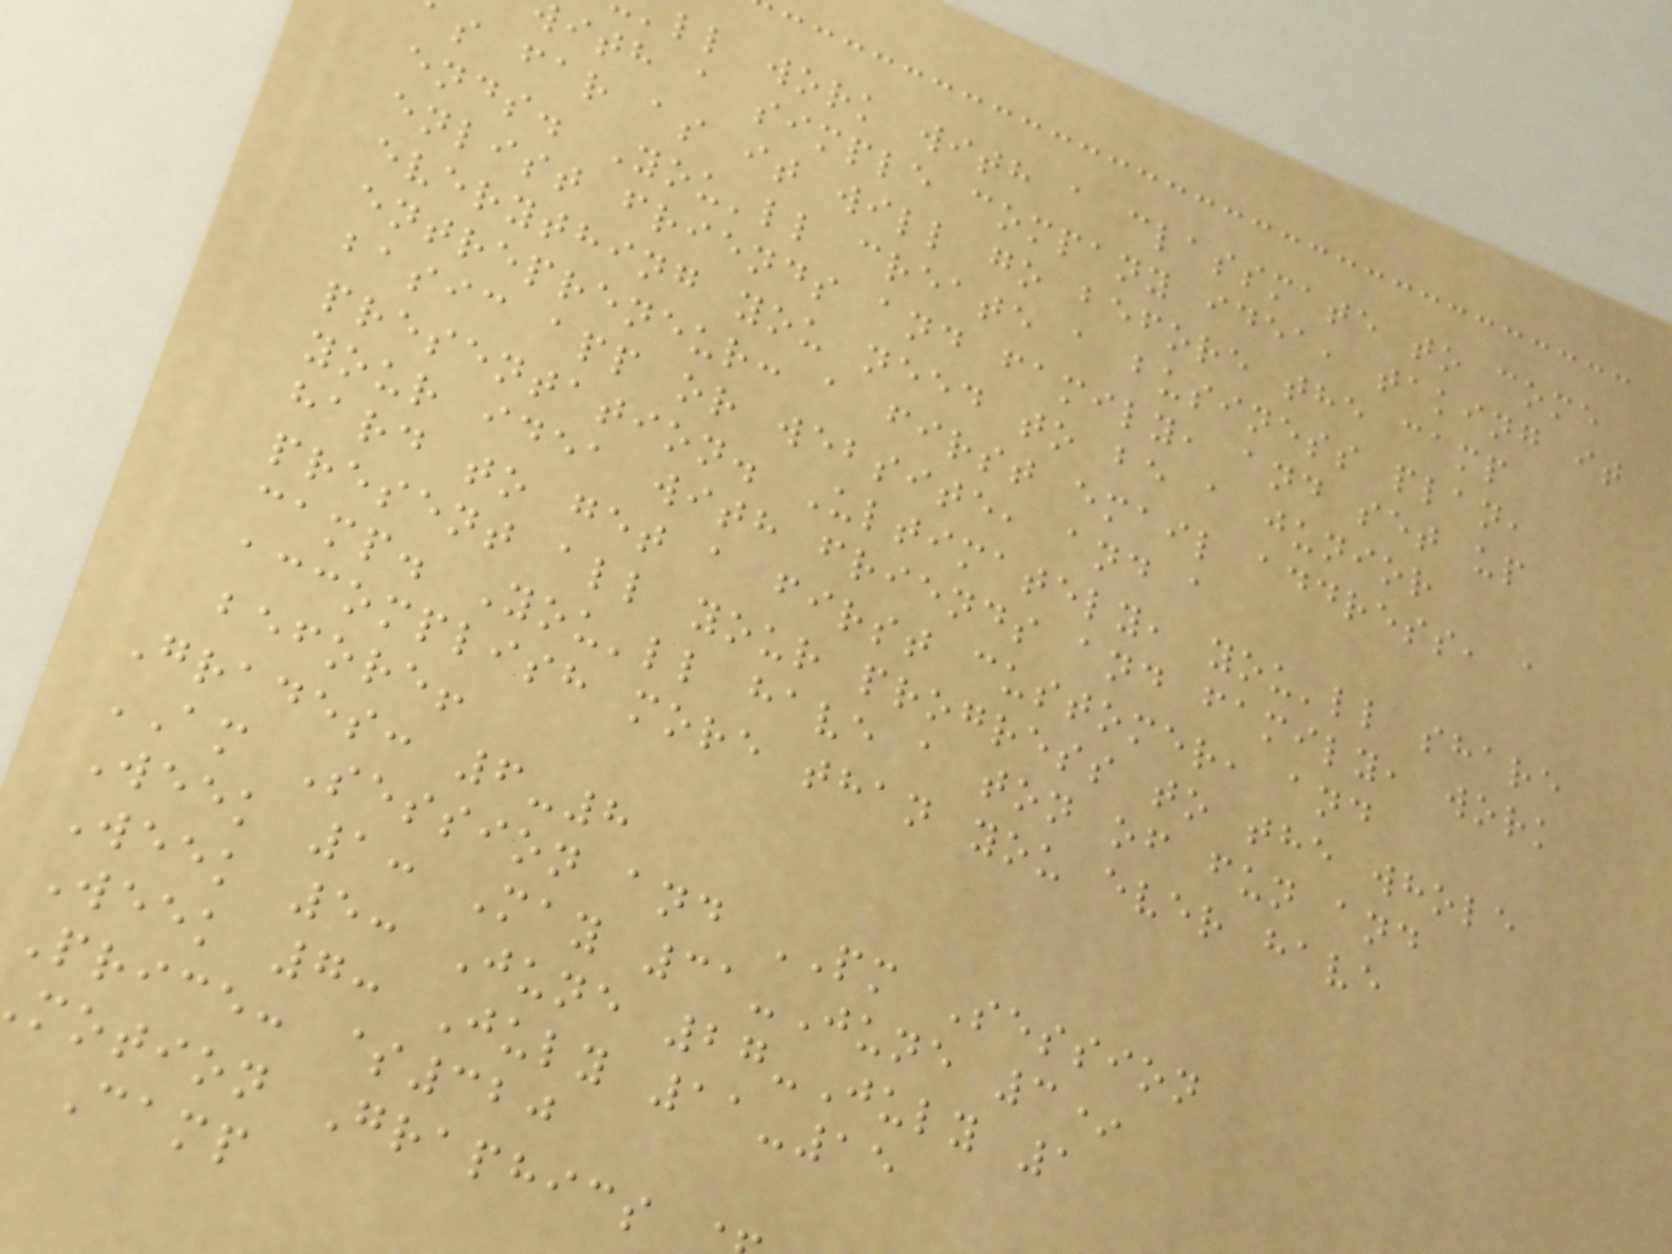ll work with a classmate to come
ith a simple company idea, taking it
s far as it will go before the camp
ends. You'll create a business plan,
enlist friends and family, and set up
everything you need to be a junior
entrepreneur: a first email address, a
basic app or website, and a
presentation. Ultimately, you'll share
your idea with friends and family, work
hard to get a first customer, and
present all your progress to the whole
camp. You'll have a ton of fun and
accomplish more than you ever have
before!
Grades: 6-8
AM Session and PM Session
Week 1: May 31-June 3*
Week 5: June 27-July 1
Week 7: July 11-15
Price: $320
motion Graphics
Camp
